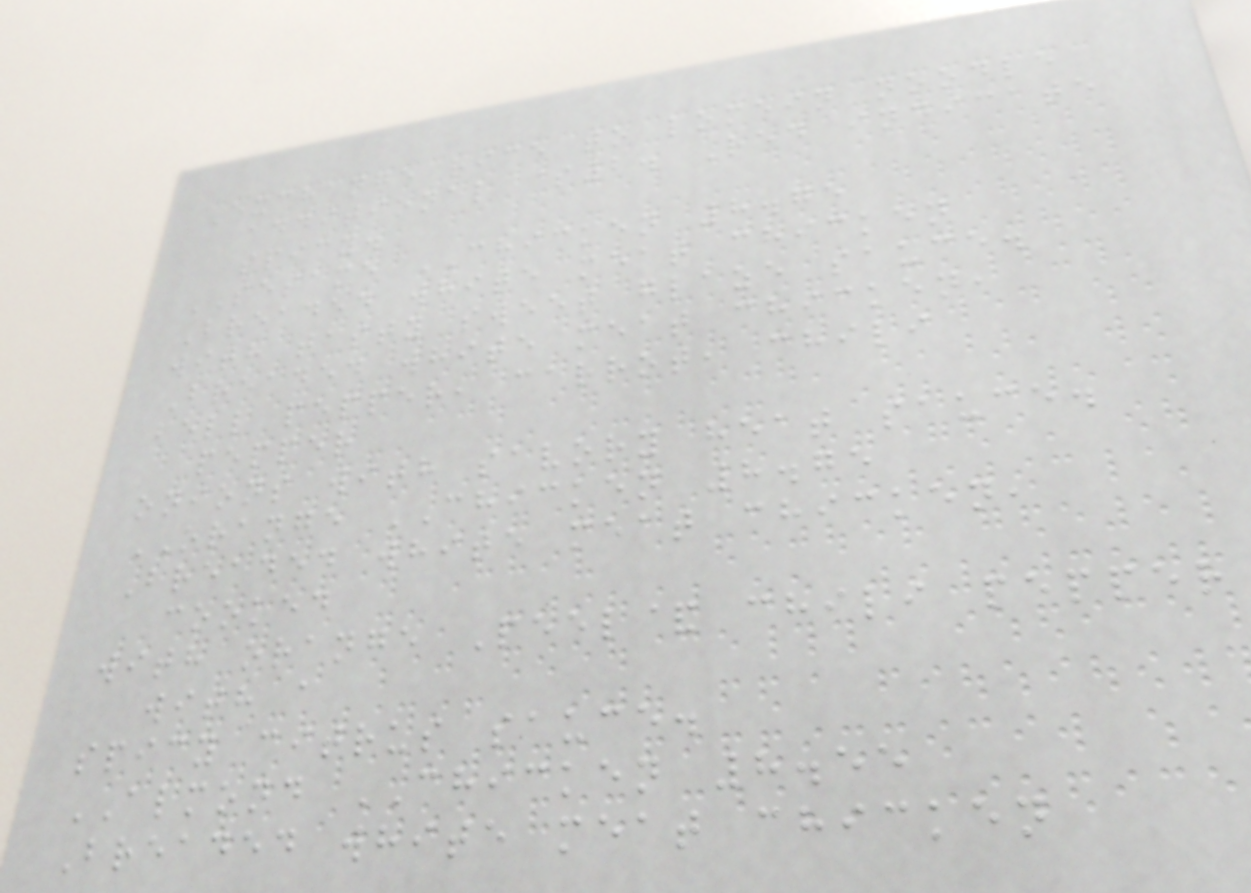Exchange rice to lomein noodle
additional $2. Red indicate
spicy.
SESAME CHICKEN 8.75
Breaded white meat chicken
with tasty sweet glaze sauce.
Breaded white meat chicken,
bell pepper, carrot, chili
pepper
onions with savory heat sauce.
ORANGE CHICKEN 8.75
Breaded white meat chicken,
cooked
with orange Peel& chili pepper
with a
spicy citrus sauce.
ALMOND CHICKEN 8.55
Breaded white meat chicken
